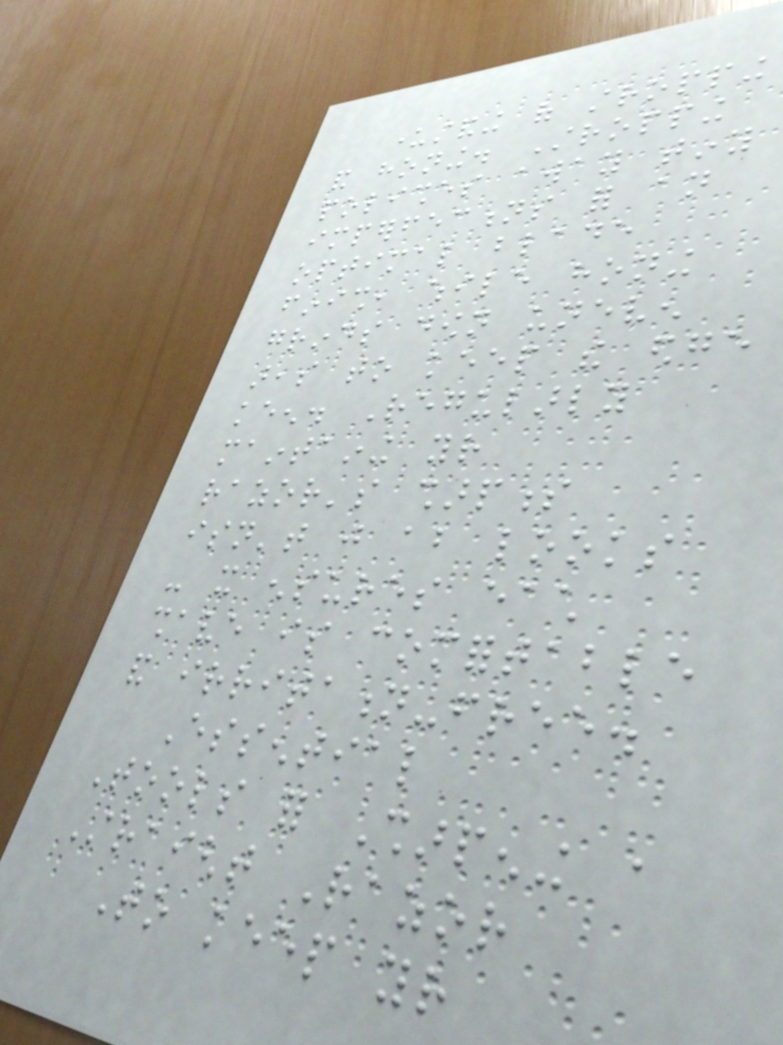understanding of stropping
and honing. Stropping
polishes away tiny
imperfections for an
optimal blade
finish, while honing
grinds down uneven
areas to keep the edge
keen. Regularly
maintaining your
razor's sharpness
isn't just about looks
- it ensures each
shave is comfortable
and irritation-free.
Essential
Tools for Sharpening a
Straight Razor
To keep your
